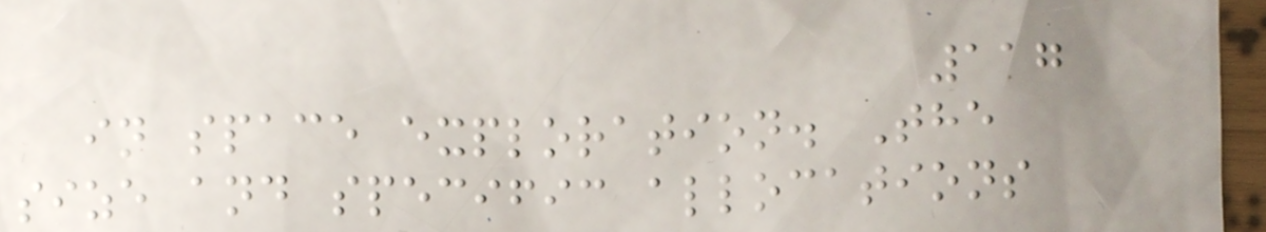117
in space exploration. The
size and specific allocations
